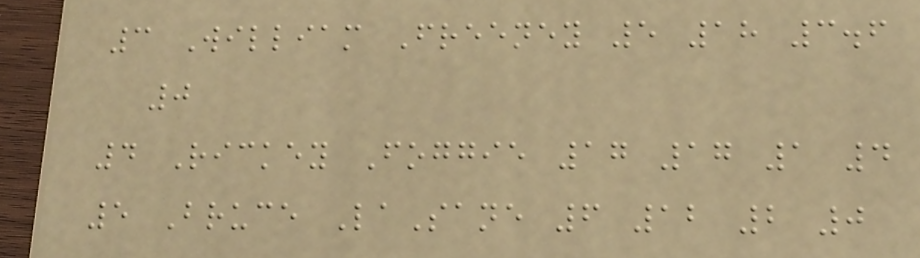3 William Freeney 5 18 3.6
0
4 Rickey Foggie 17 17 1 4
5 Bruce LaSane 6 12 2 0
